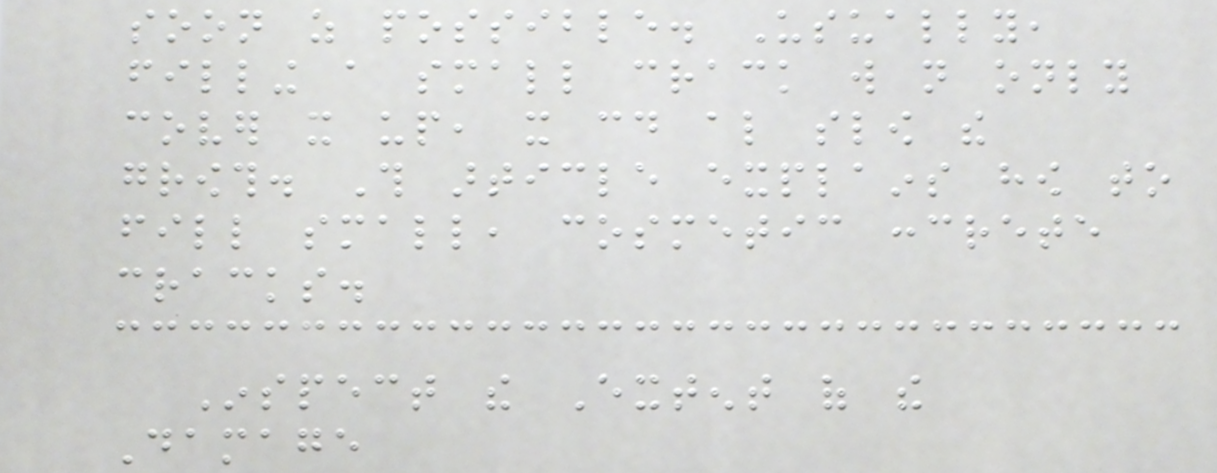soon as possible. Usually,
filling a small crack will not only
cover it up, it could also slow the
growth. This article explains how to
fill small, cosmetic concrete
cracks.
Inspect the Extent of the
Damage
